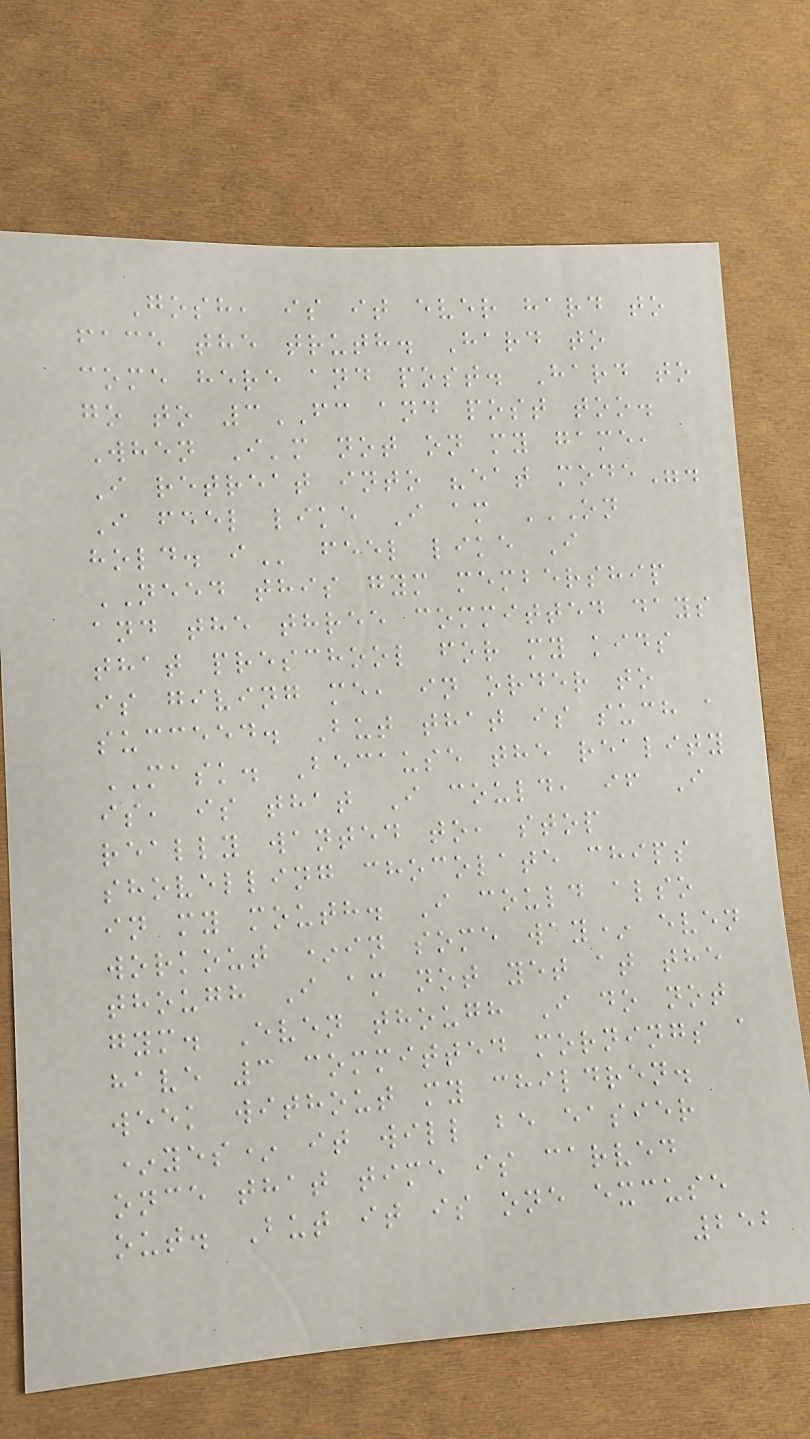Gosh, is it ever hard to
face the truth. Hard to
come here and post. Hard to
go to 3FC and post too.
When I'm not on my game,
I retreat into "eat mode".
I feel like I am ON
HOLD. I feel like I
NEED this gym membership
and the three committed days
that preschool for my kids
is giving me, in order to
succeed. But that is such a
MASK. Because the reality
is, is that I could, if I
really wanted to, stop
shovelling chocolate chips
in my mouth. I could also
workout *in some way* even
though I am not yet at the
gym. Even though I do not
have 3 committed mornings a
week without my children.
*yes* it will be easier
once that time is carved
out. But it is one excuse
252
